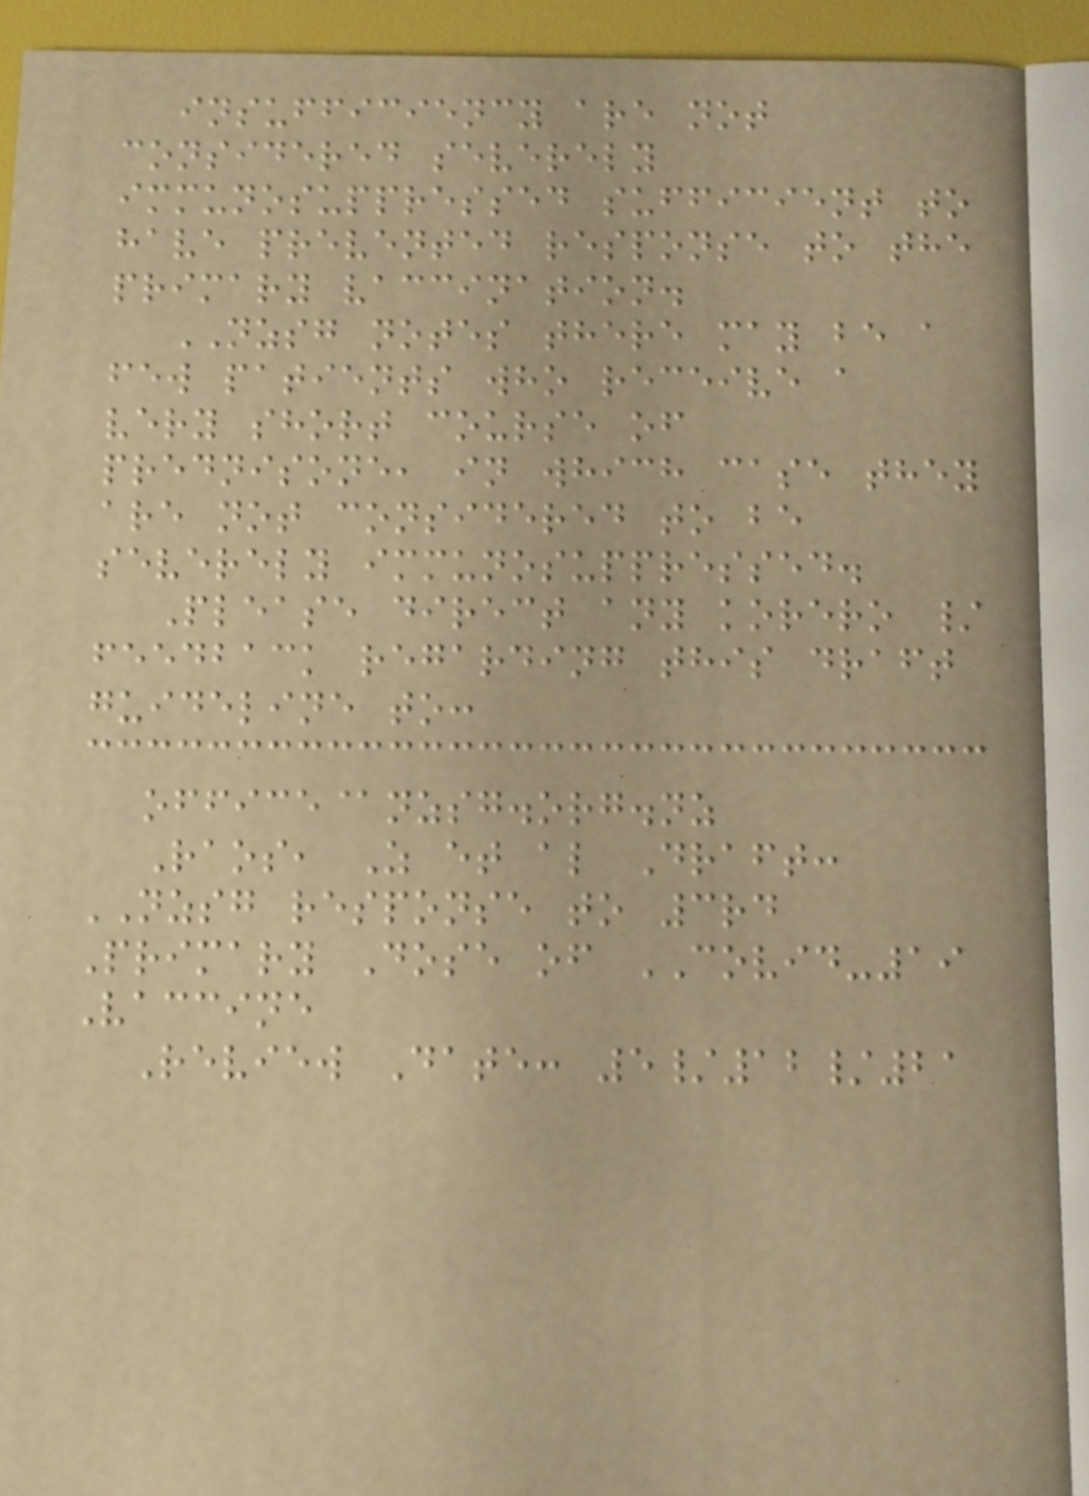insufficiency are not
considered severely
immunosuppressed sufficient to
have prevented response to the
primary vaccination.
NZSG notes there may be a
few patients who receive a
very short course of
prednisone, in which case they
are not considered to be
severely immunosuppressed.
Please direct any korero /
feedback regarding this draft
guideline to:
office@nzsg.org.nz
Raos, Z et al Draft:
NZSG response to 3rd
Primary Dose of COVID-19
Vaccine
Review Date: 5/12/21
